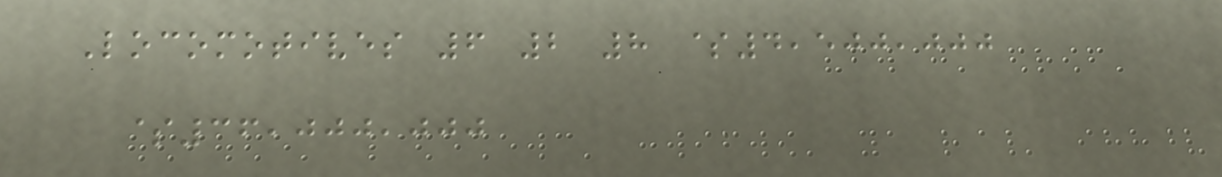Locomotives 6 2 8 $4,500,000
$36,000,000
